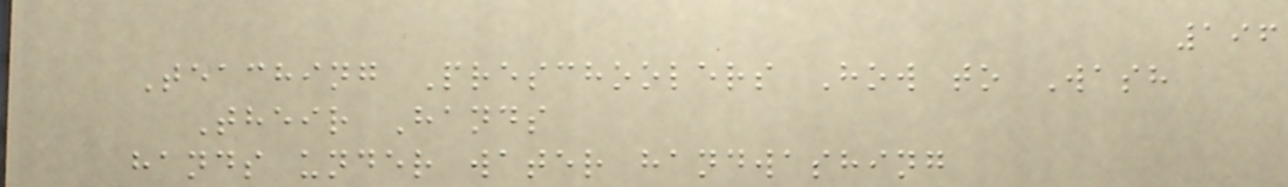196
Teaching Preschoolers How to Wash
Their Hands
hands under water handwashing
